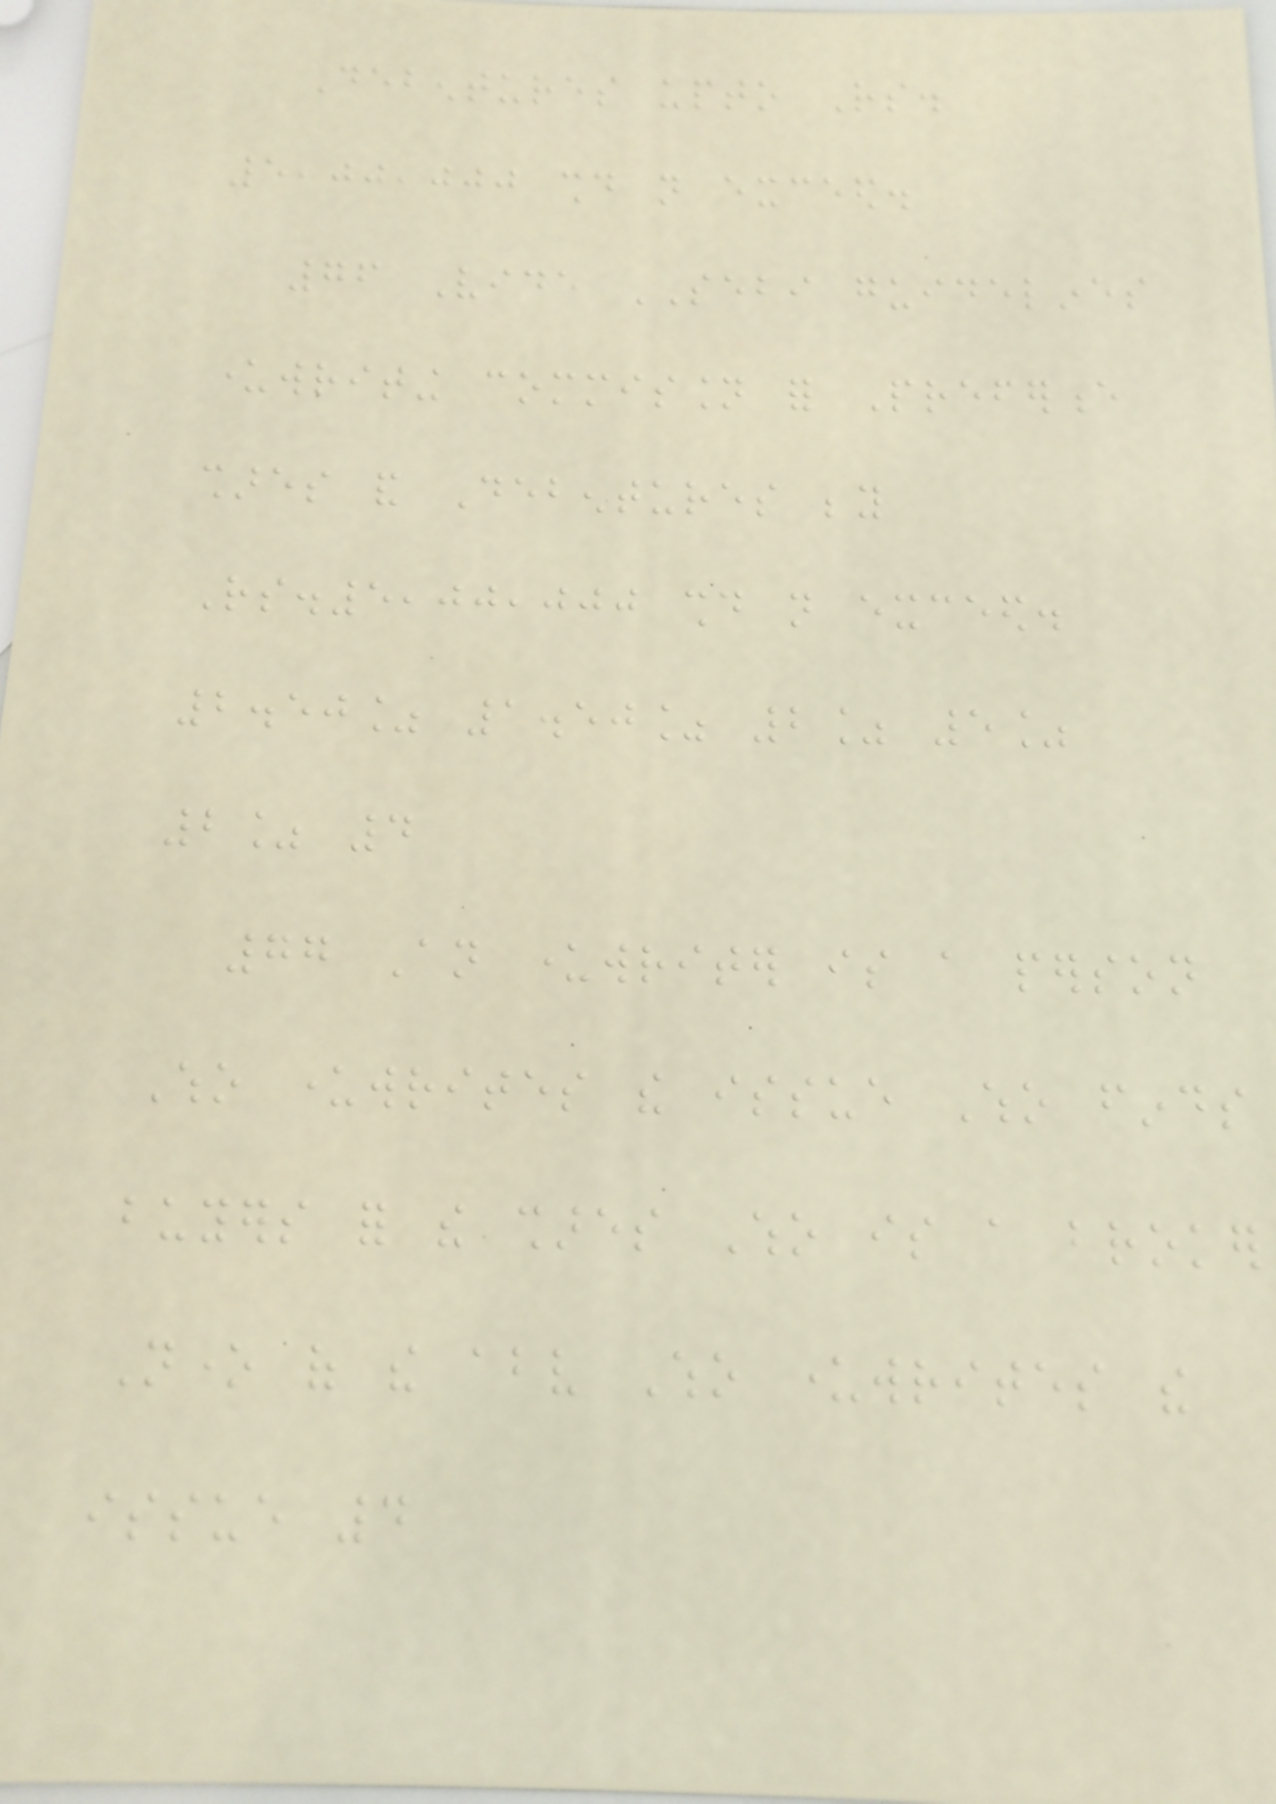Debentures upto Rs.
5,00,000 should not exceed.
76 Vide SEBI guidelines
underwriting commission for Preference
shares and Debentures beyond
Rs.5,00,000 should not exceed.
2.50% 1.50% 2% 5%
2% 4
77 An underwriter is a person
Who underwrites the issue Who finds
buyers for the shares Who is a broker
None of the above Who underwrites the
issue 4
